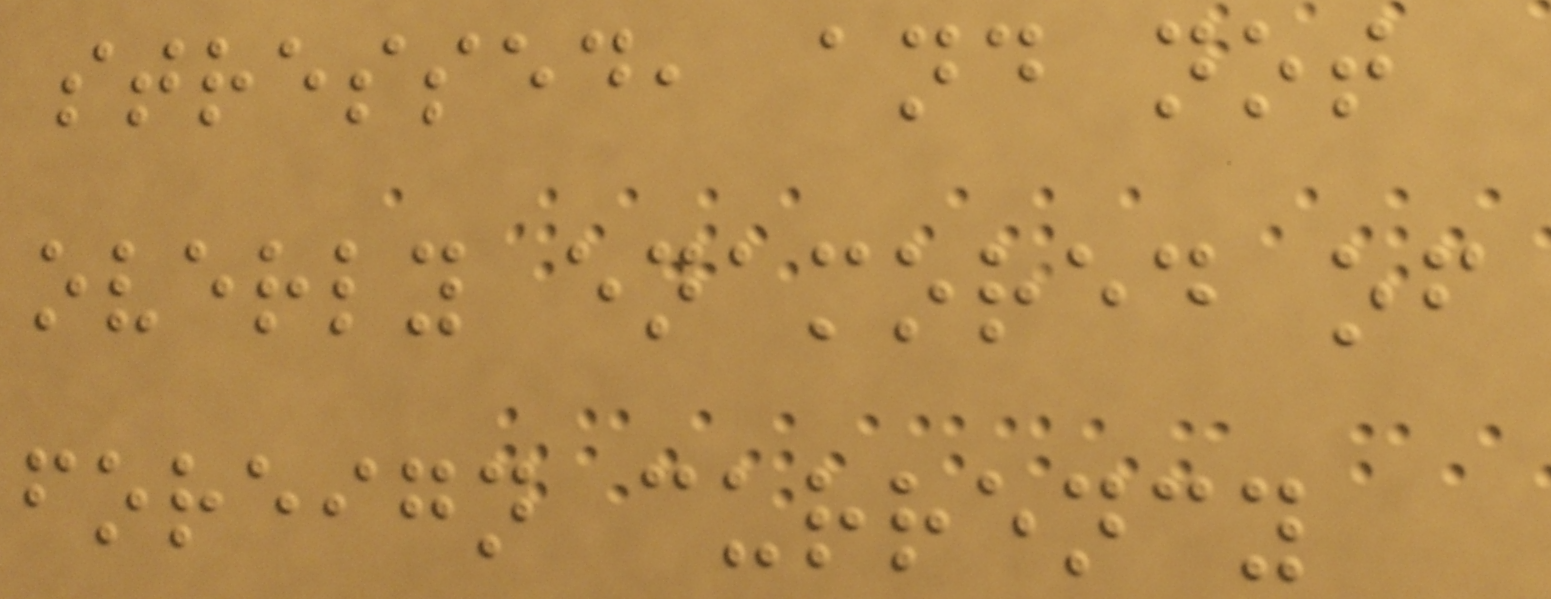stressed, and not
overly enamored of
foreign currency
